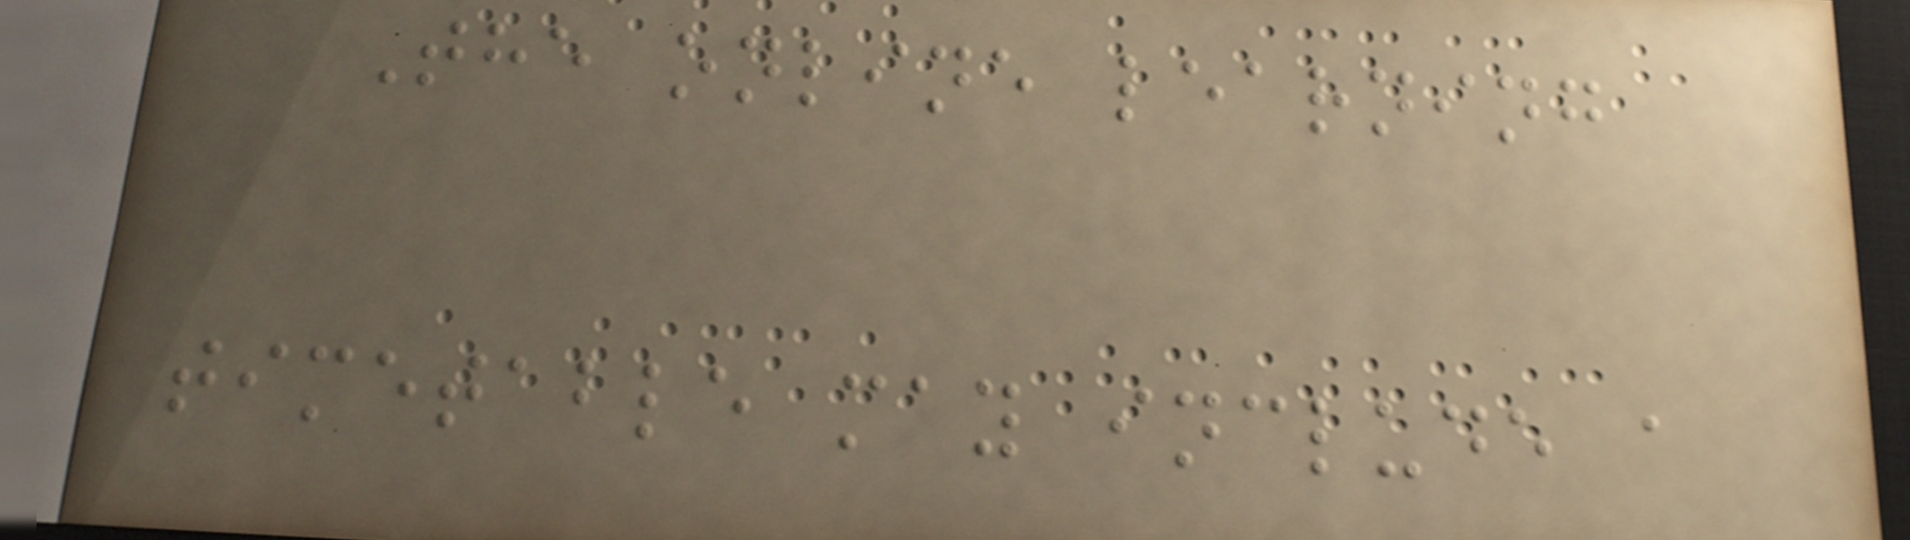The online learning
timetable may include a
